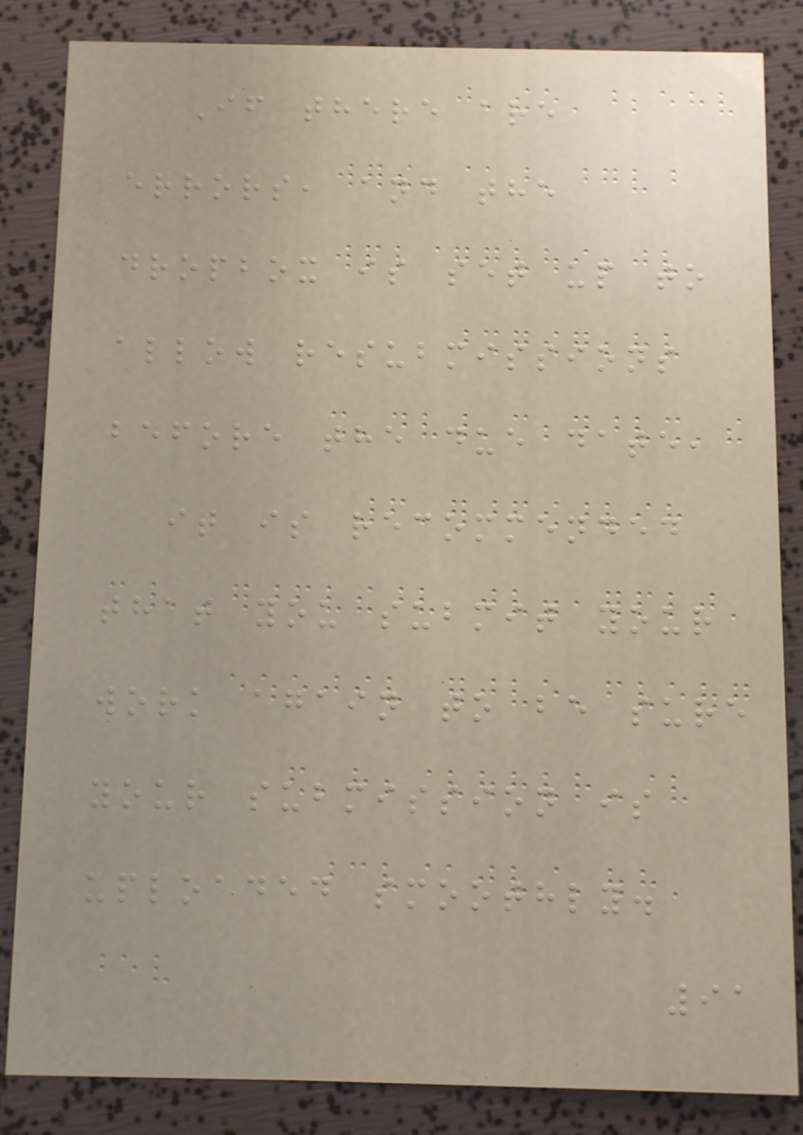If there are
errors, and the
dropbox is set up to
allow resubmissions
before the due date,
it is recommended
that you submit your
work again to be sure
your submission is
uploaded smoothly.
91
